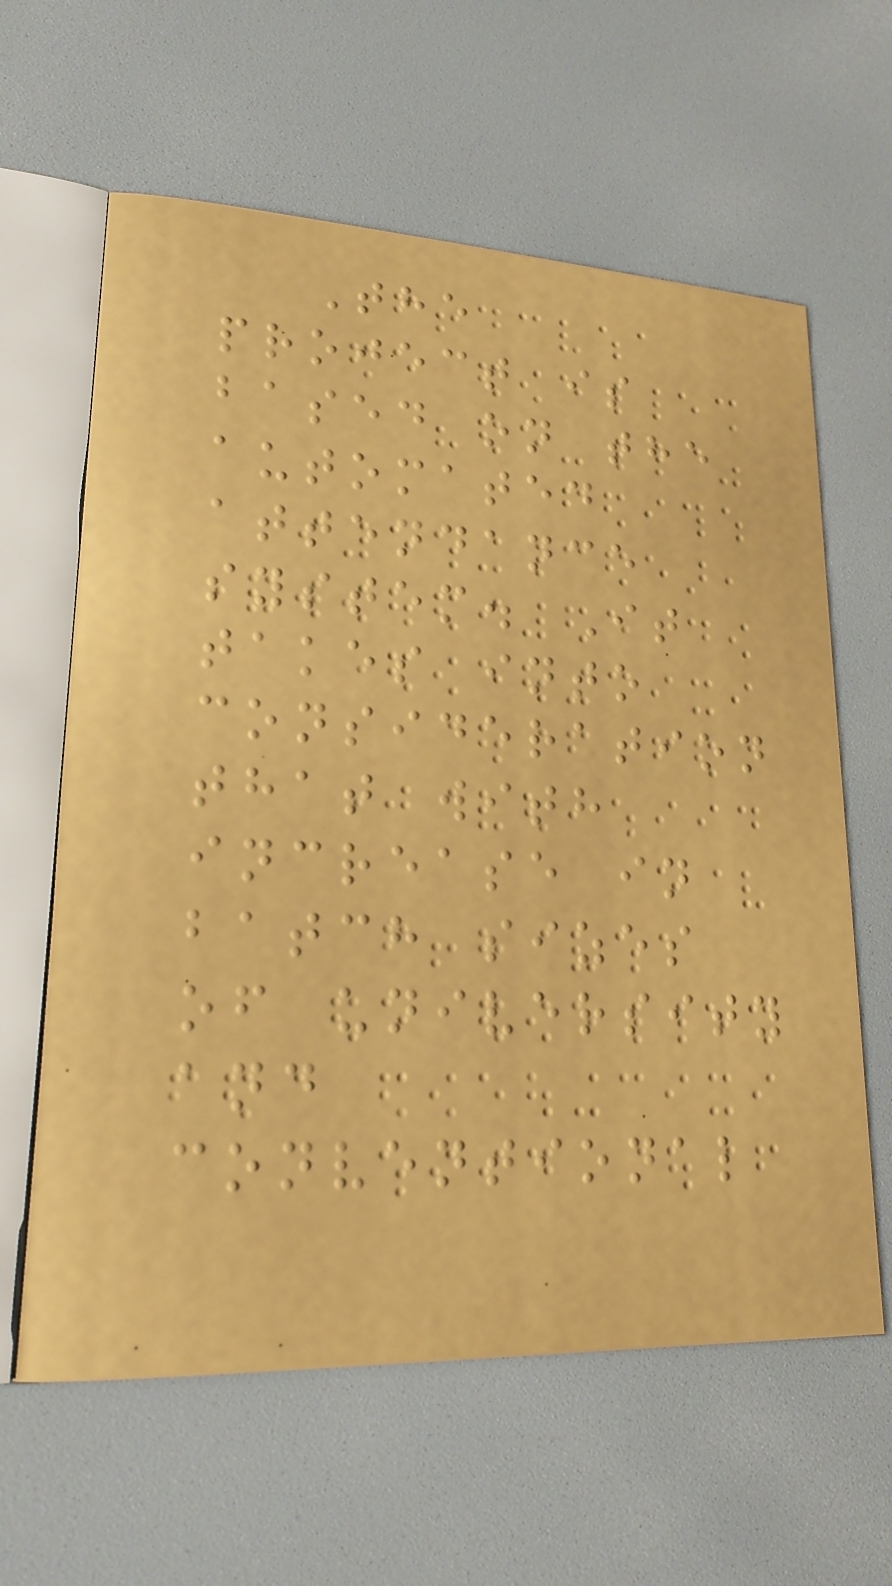The
project is
based on the
automated
attendance
system. It
takes into
consideration
that with
increase in
batch sizes
of university
and
conventional
